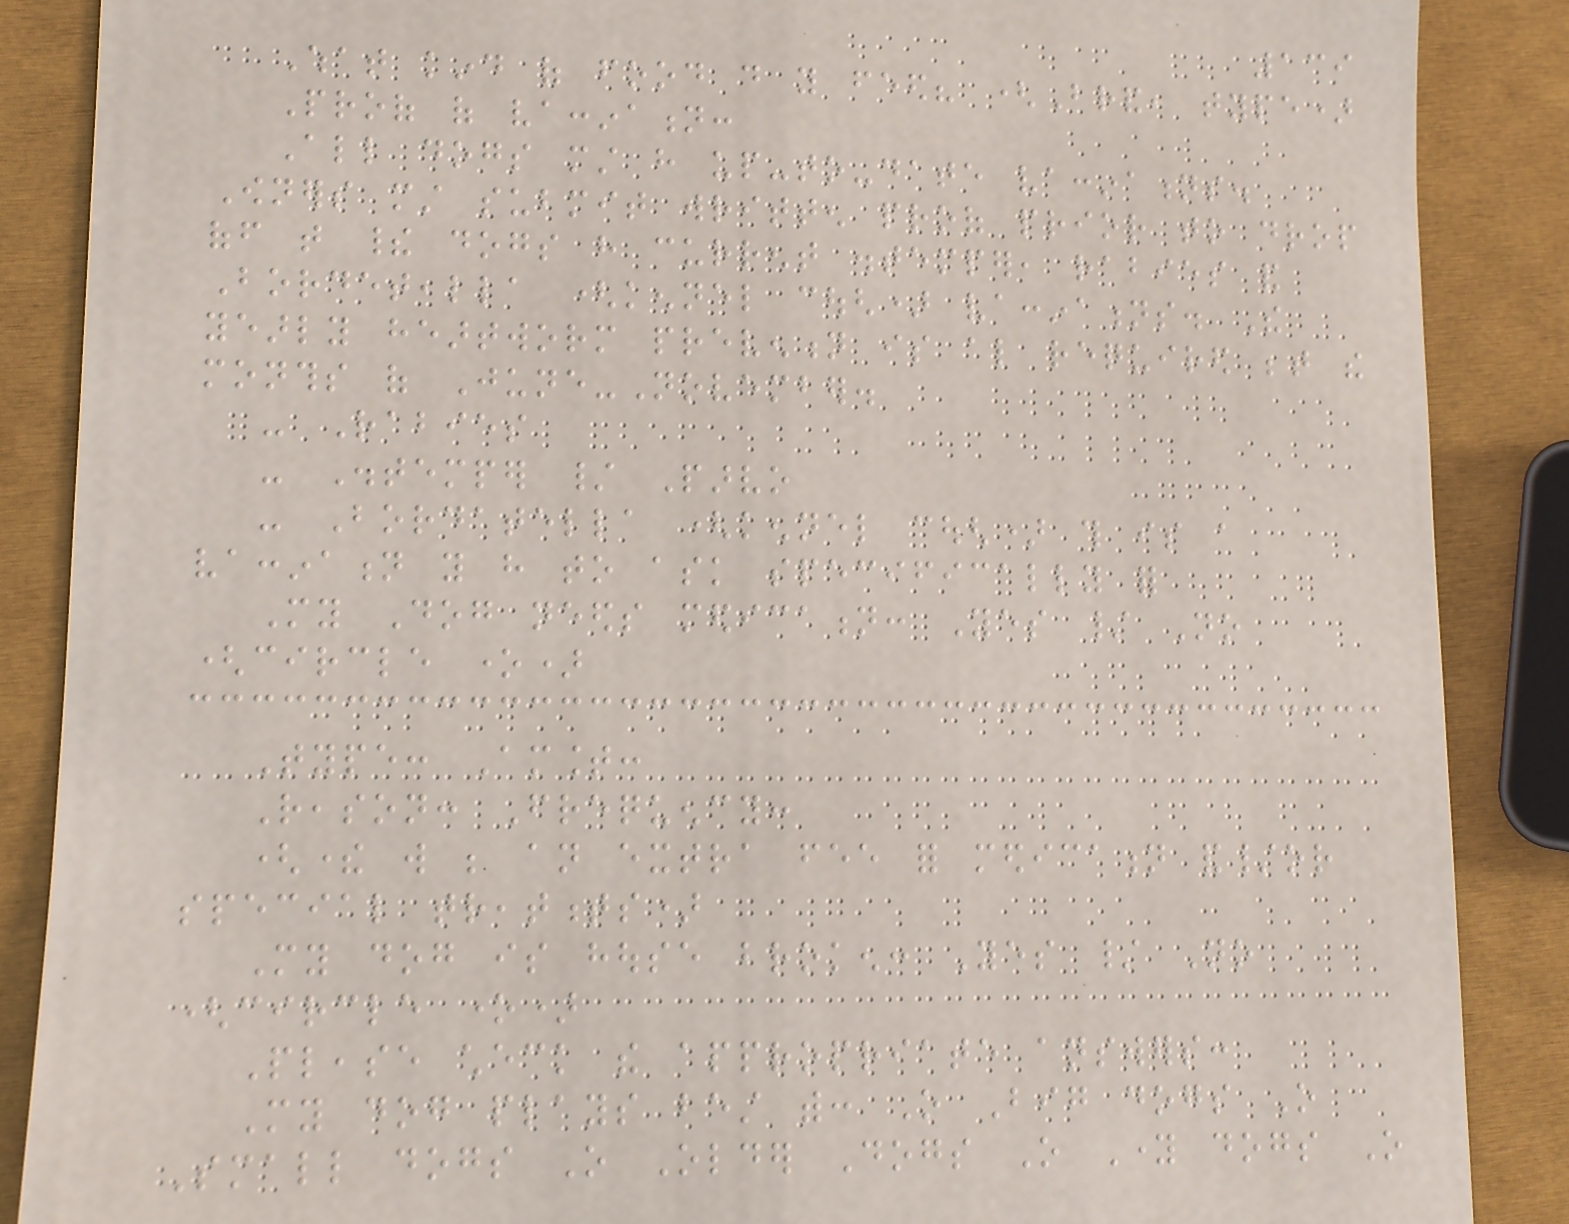139
What kind of food do you feed? (Brand, type)
Proof of vaccination:
All dogs must have up-to-date vaccinations.
Owners must submit written proof prior to drop
off that their dogs have current distemper, rabies and
Bordetealla (kennel cough) vaccinations. The
yearly heartworm prevention is also required between the
months of June-November.
- Rabies
- Distemper / Parvo
- Bordatella (kennel cough) this is a
vaccination you have to ask specifically for
My Dog needs medication: Yes / No
(circle one)
Type: Amount:
Reason: Frequency:
(there will be an extra fee for medication and/or
special treatments)
My dog is house broken: Yes / No
(circle one)
Please check the appropriate answers:
My dog plays best with: O Big dogs O
Small dogs O Older Dogs O Young dogs O
